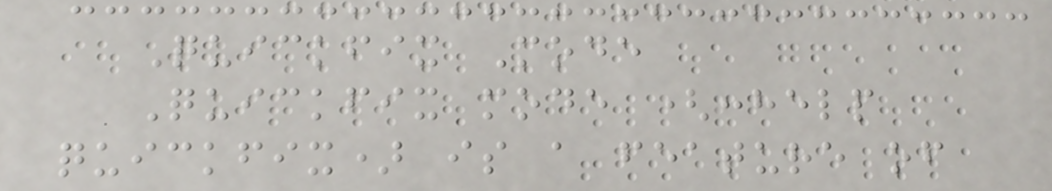Quickfix Mode
Quickfix mode (:help
quickfix) is a feature of
